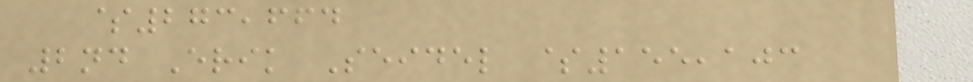$273,664
2nd Erik Seidel $155,103
